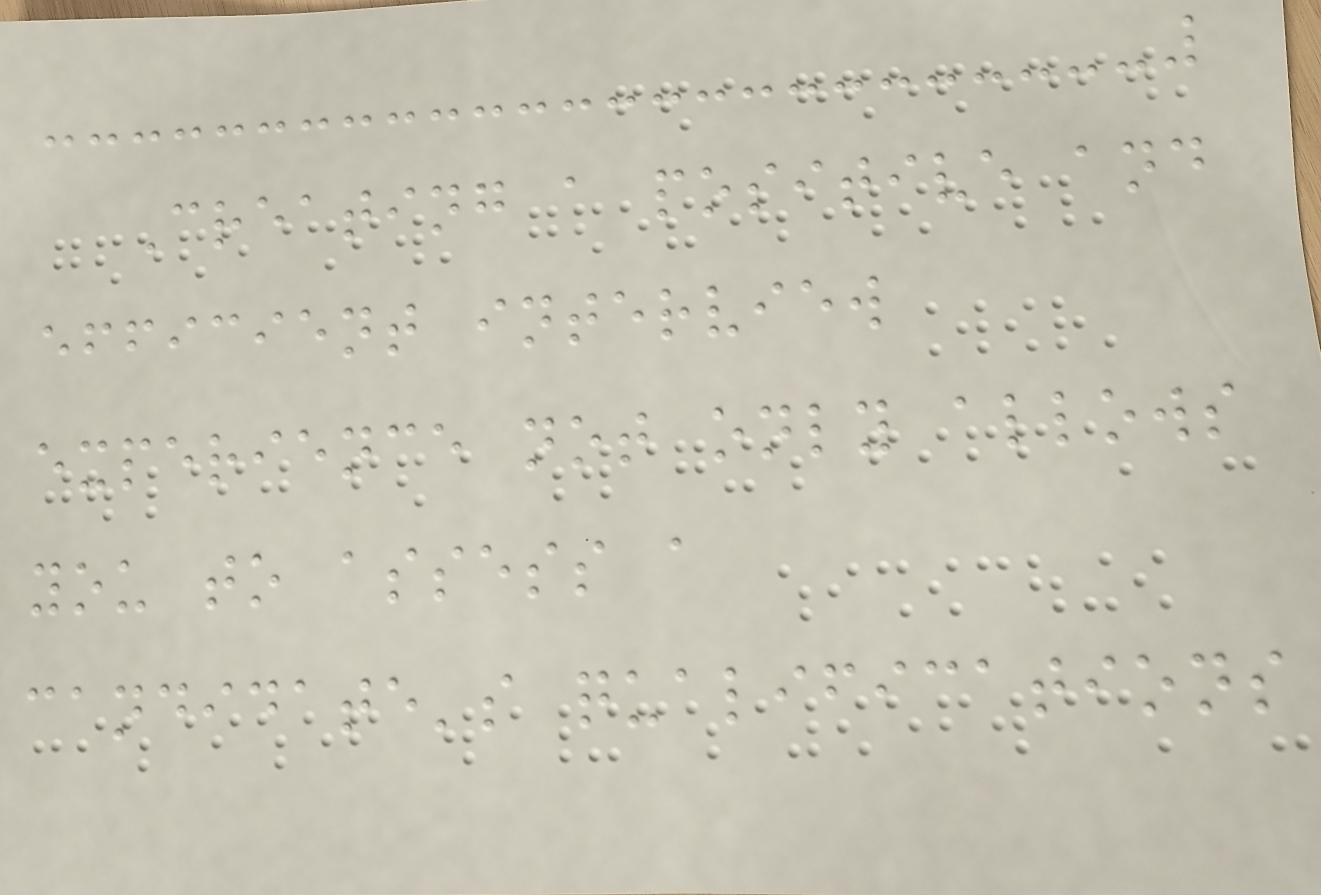Creating a positive and
efficient interview
experience not only allows
you to assess a
candidate's qualifications
